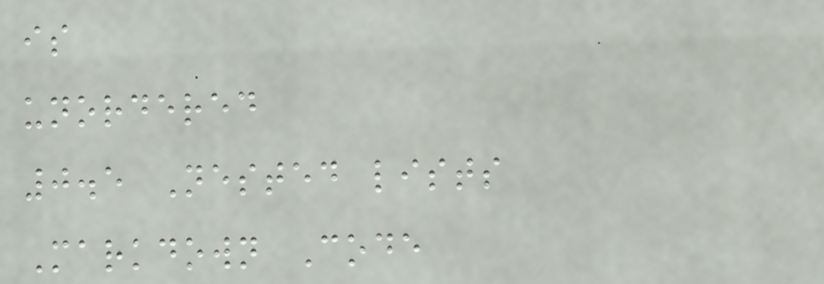is
unordered
0.5 Nested lists
Markdown Code
